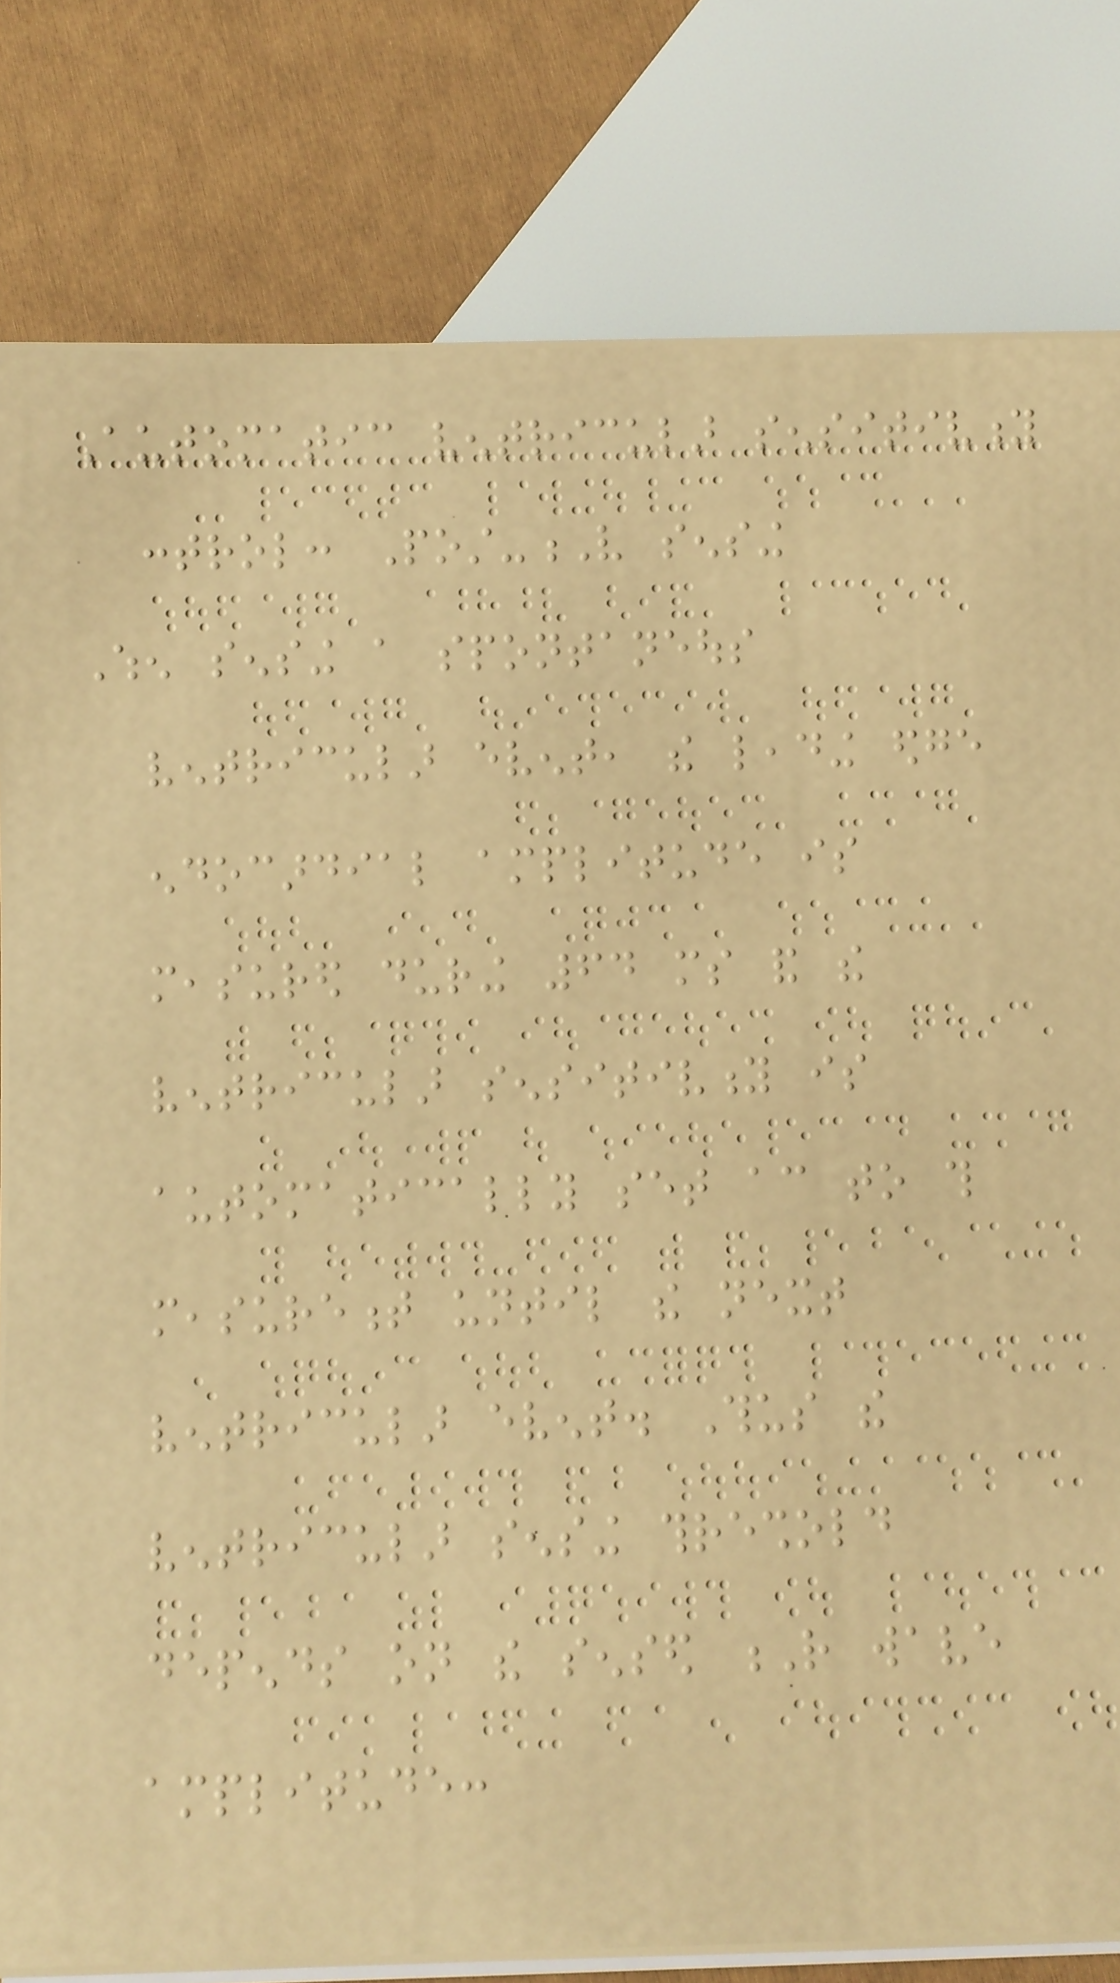Automatic ventricular sensitivity
control: Post-V sensing
When sensing a spontaneous
ventricular event, the leading edge
endocardial amplitude is
measured during 64 ms and the
ventricular sensitivity is
automatically set according to this
measurement until the next
ventricular event. Thus the
ventricular sensing threshold
depends on the sensed R wave
amplitude:
